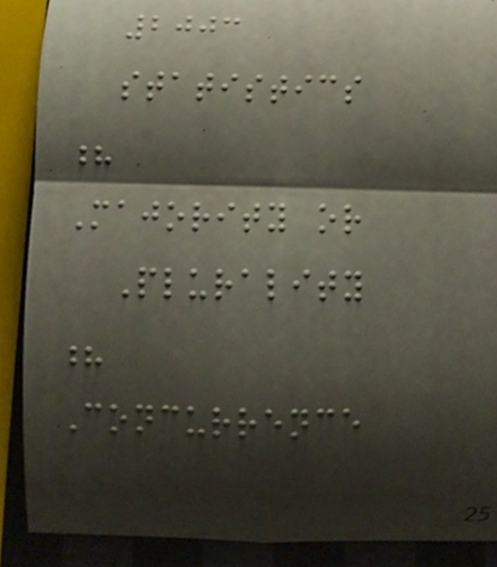2003
statistics
?
Majority or
Plurality
?
Concurrence
